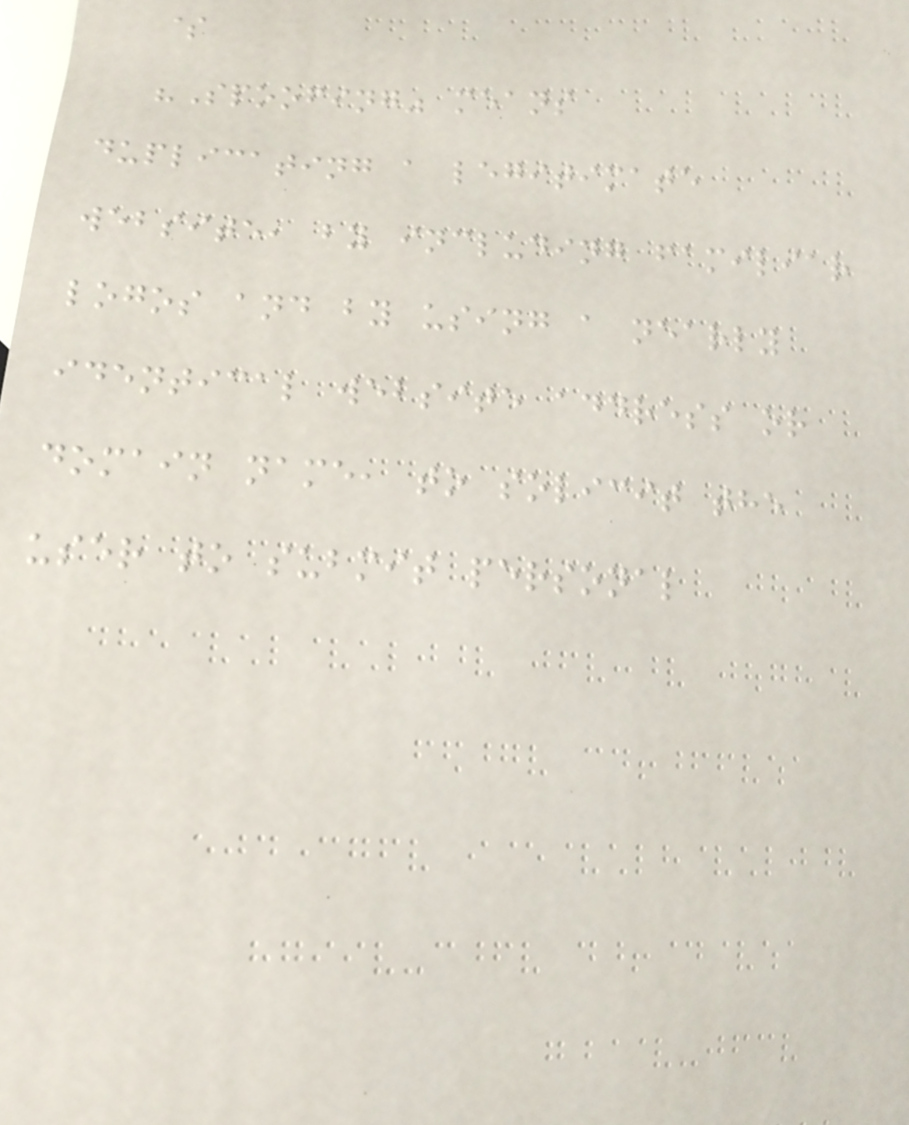$
"Spoofing" means
duplicating a legitimate
website, by including familiar
logos and by using a nearly
identical website address or
domain name, to solicit the
user to submit personal
